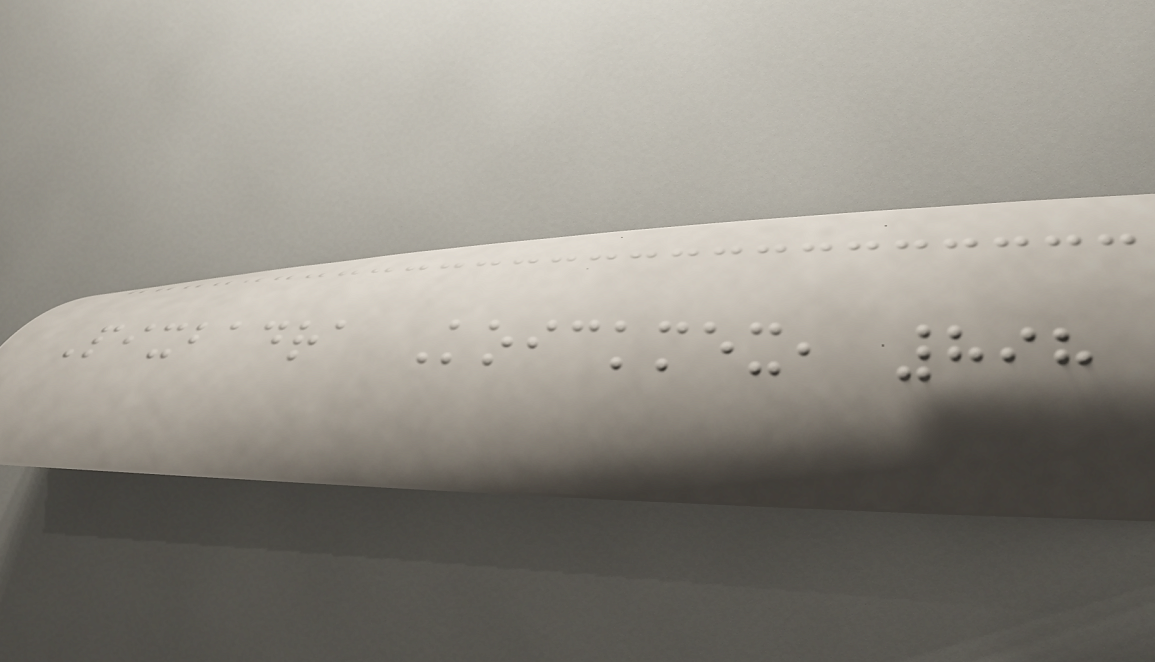Pixbadra Koickmex, 898
